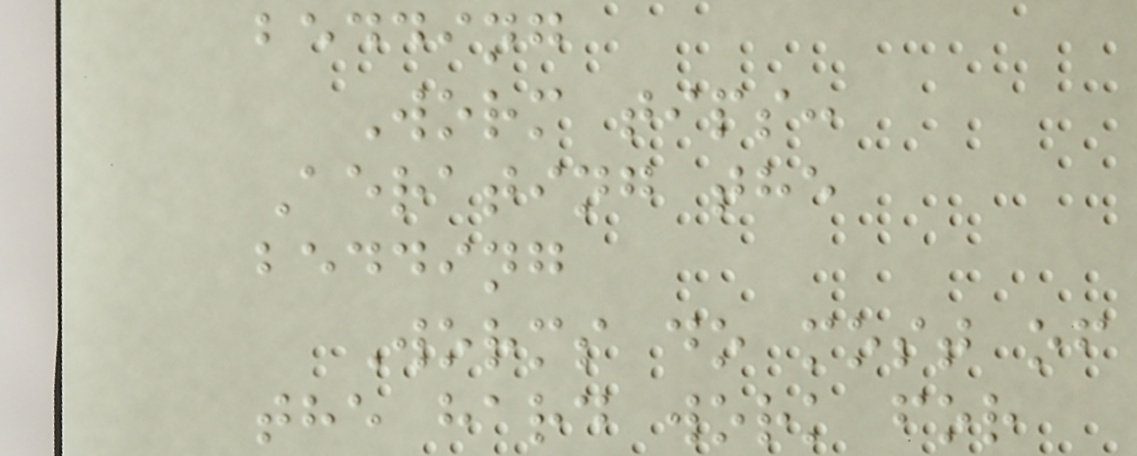bedding
Worm tips:
Aerating the
bedding
Worms do most of
the hard work for
